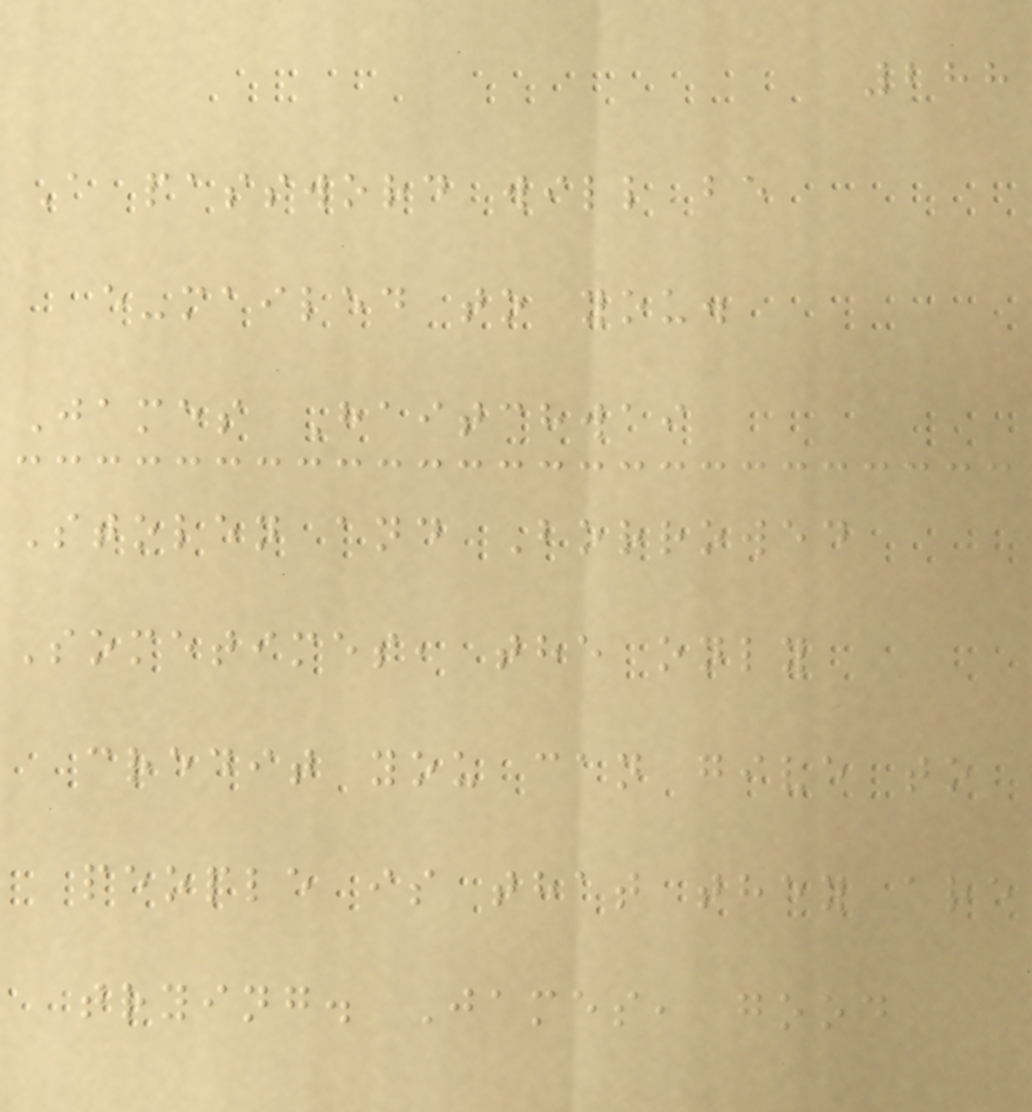288
A password will be
e-mailed to you.
James Haitchwai
Stolen and Borrowed
Sometimes, the only
credit you can give to
people is that they are
trying. James, good
